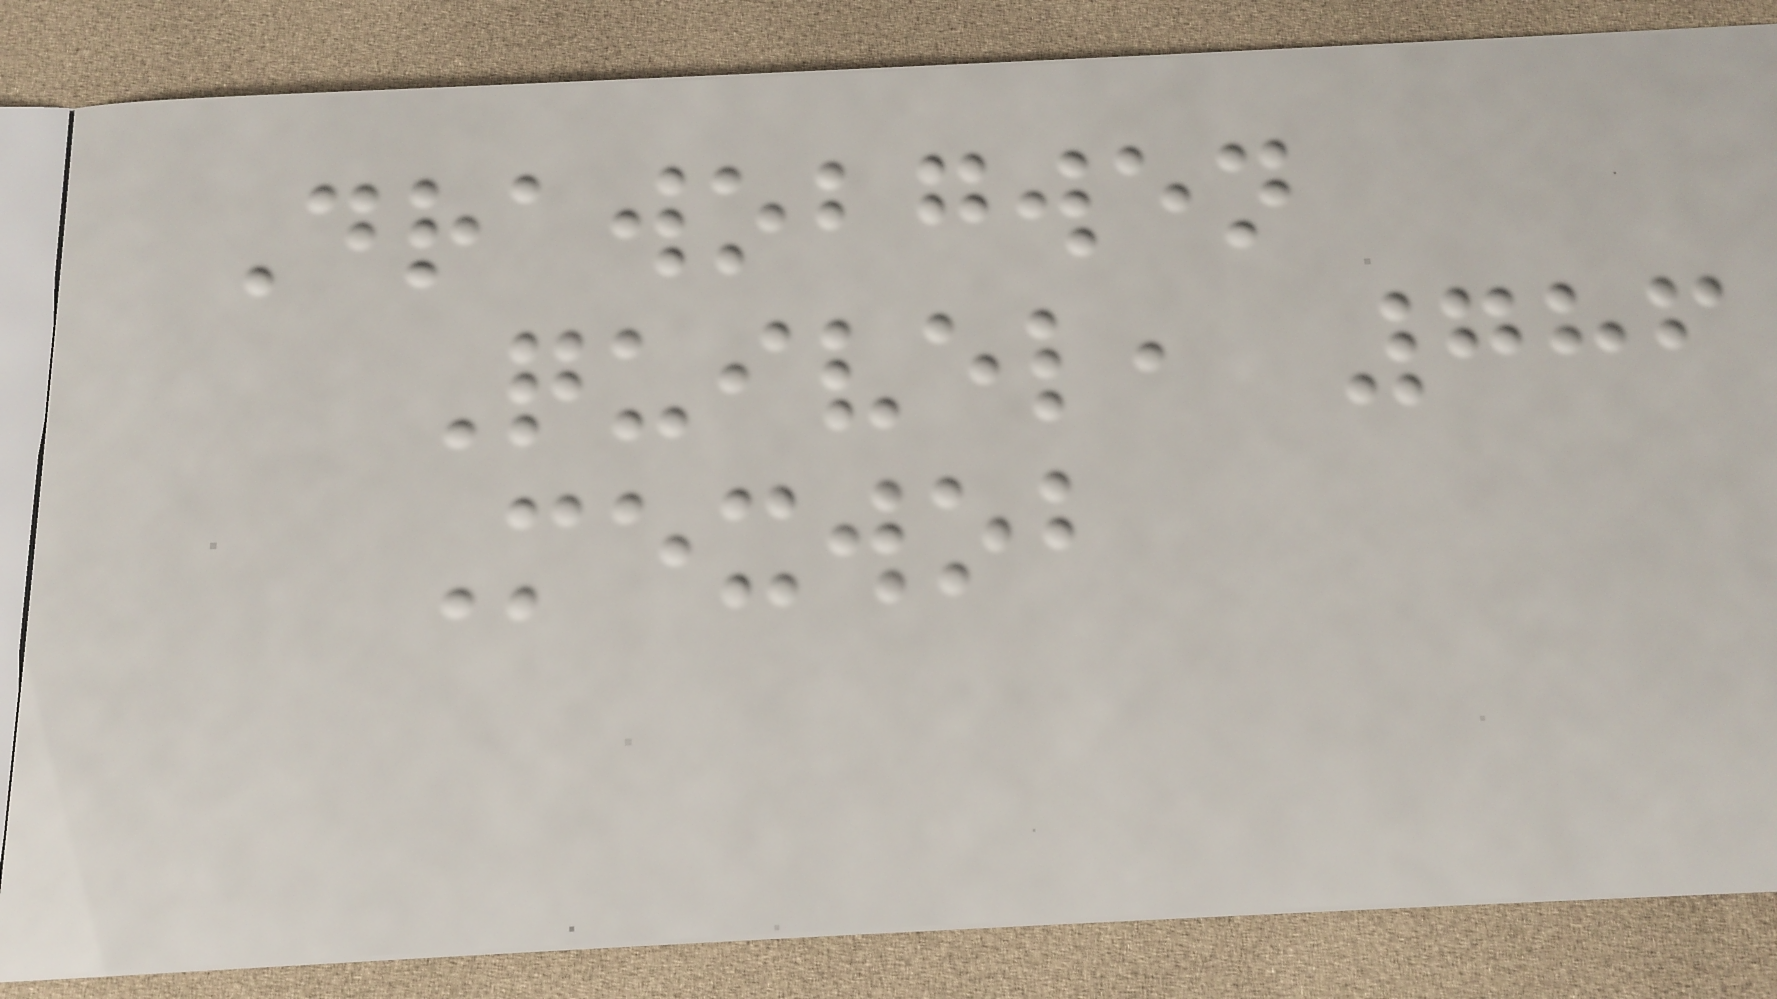Drawobgwen
Quivel, 786
Mexwob
